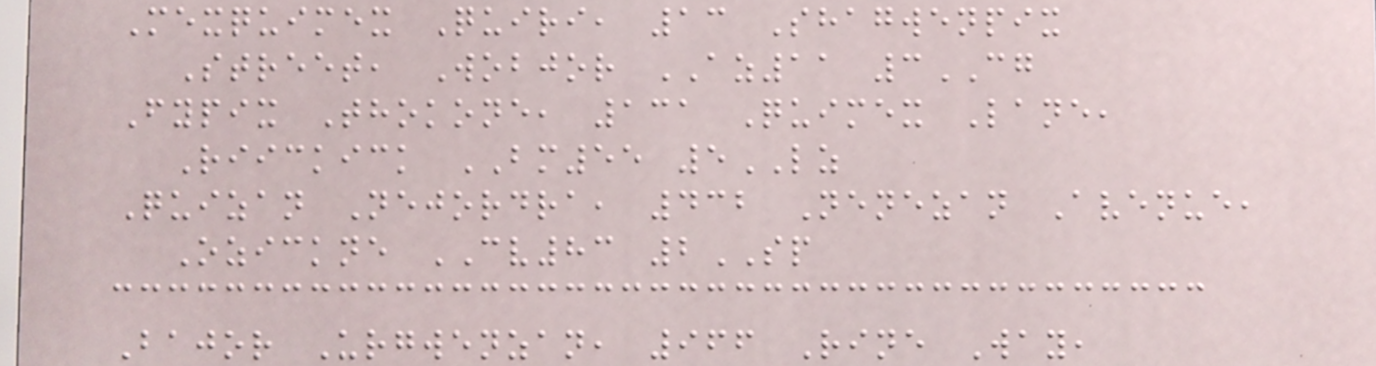Mexquimex Quiri, 13 Shagwenpix
Street, Wobjor AZ11 3CG
Fypix Thokone, 131 Quimex Lane,
Riickick BM55 5LZ
Quizan Nejordra, 432 Nenezan Avenue,
Ozickne CV83 2SP
Bajor Urgwenzan, 966 Rine Way,
